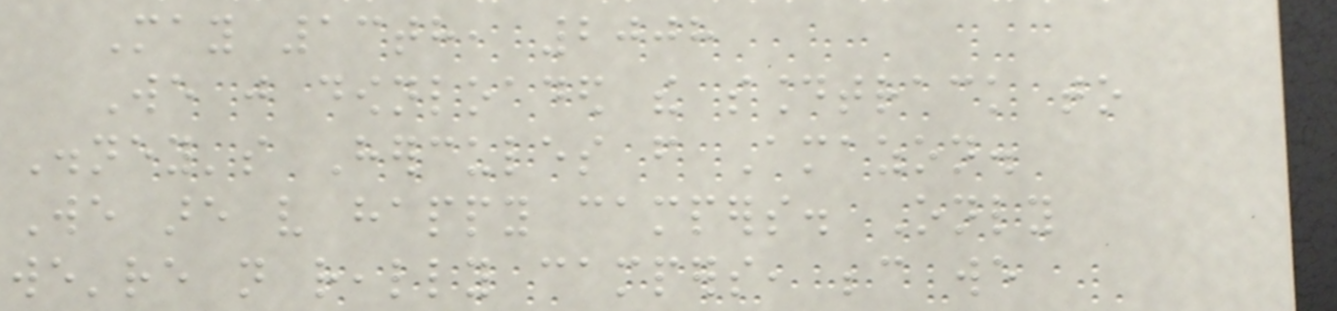May 13th, 2008
We just downloaded the soundtrack to
Disney's Hercules from Amazon.
We are very happy campers. Only
we're not really campers, because we
